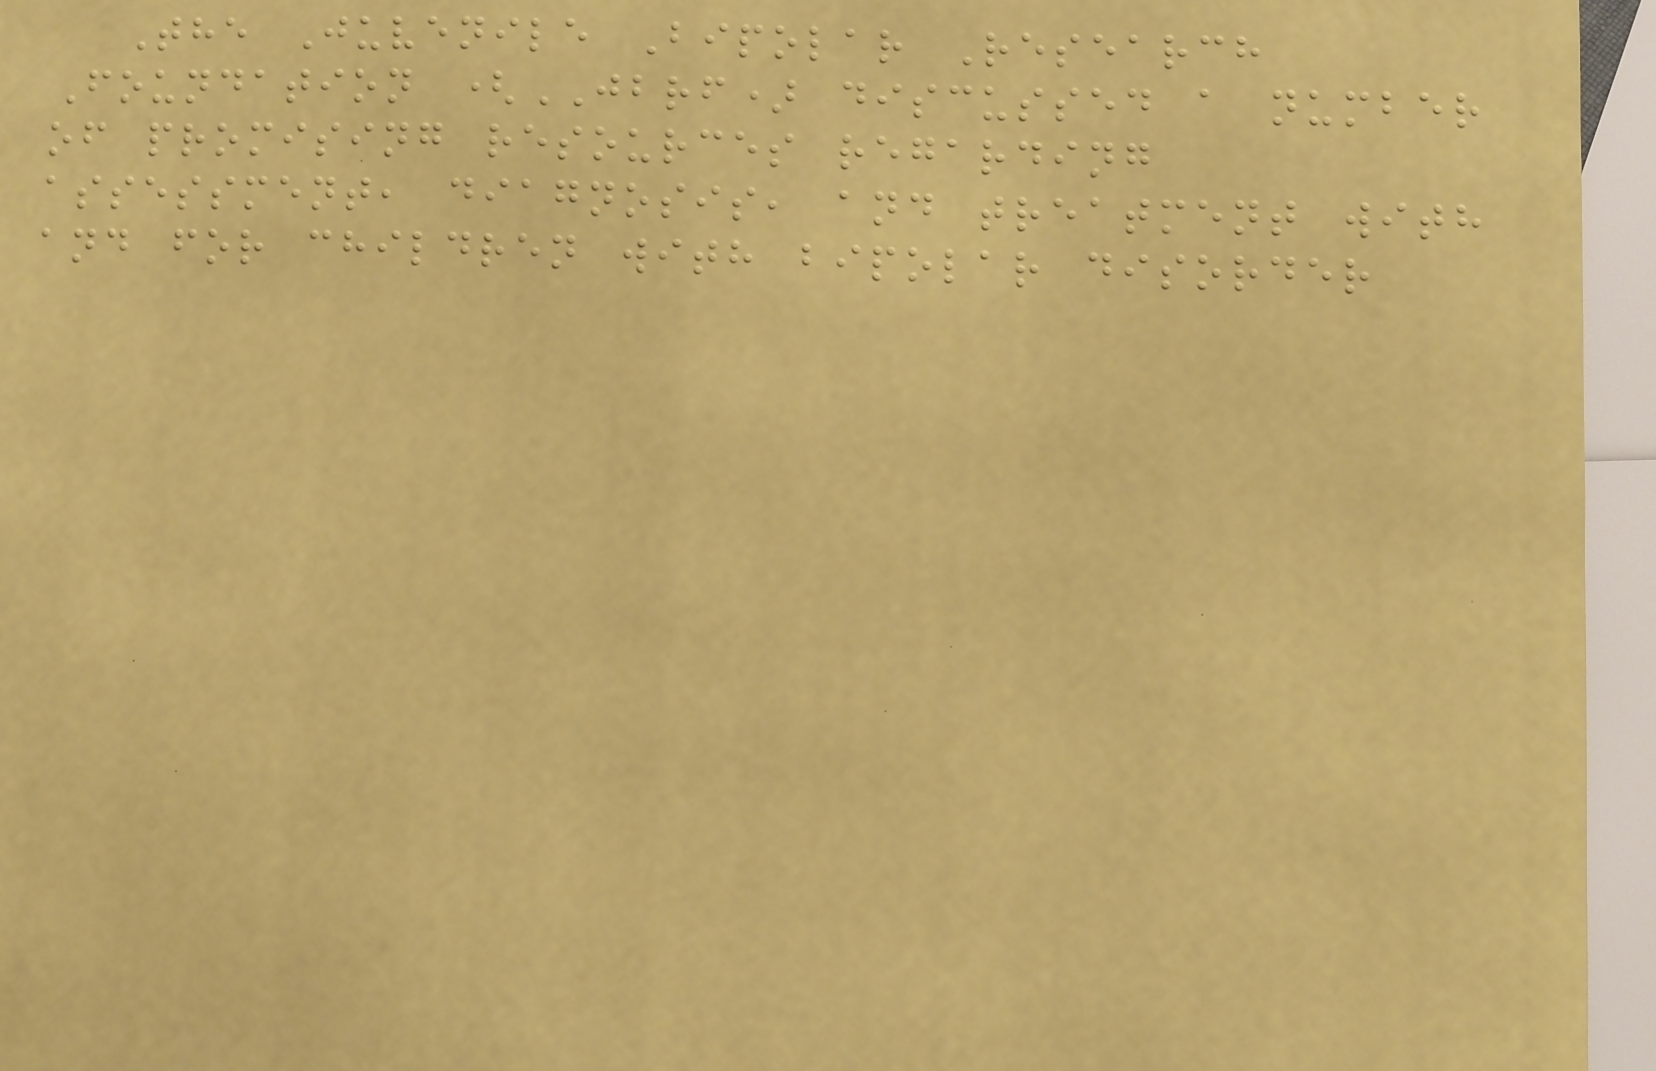The Juvenile Bipolar Research
Foundation (JBRF) discussed a number
of promising resources regarding
assessment, diagnosis, and treatment with
and for children with bipolar disorder
